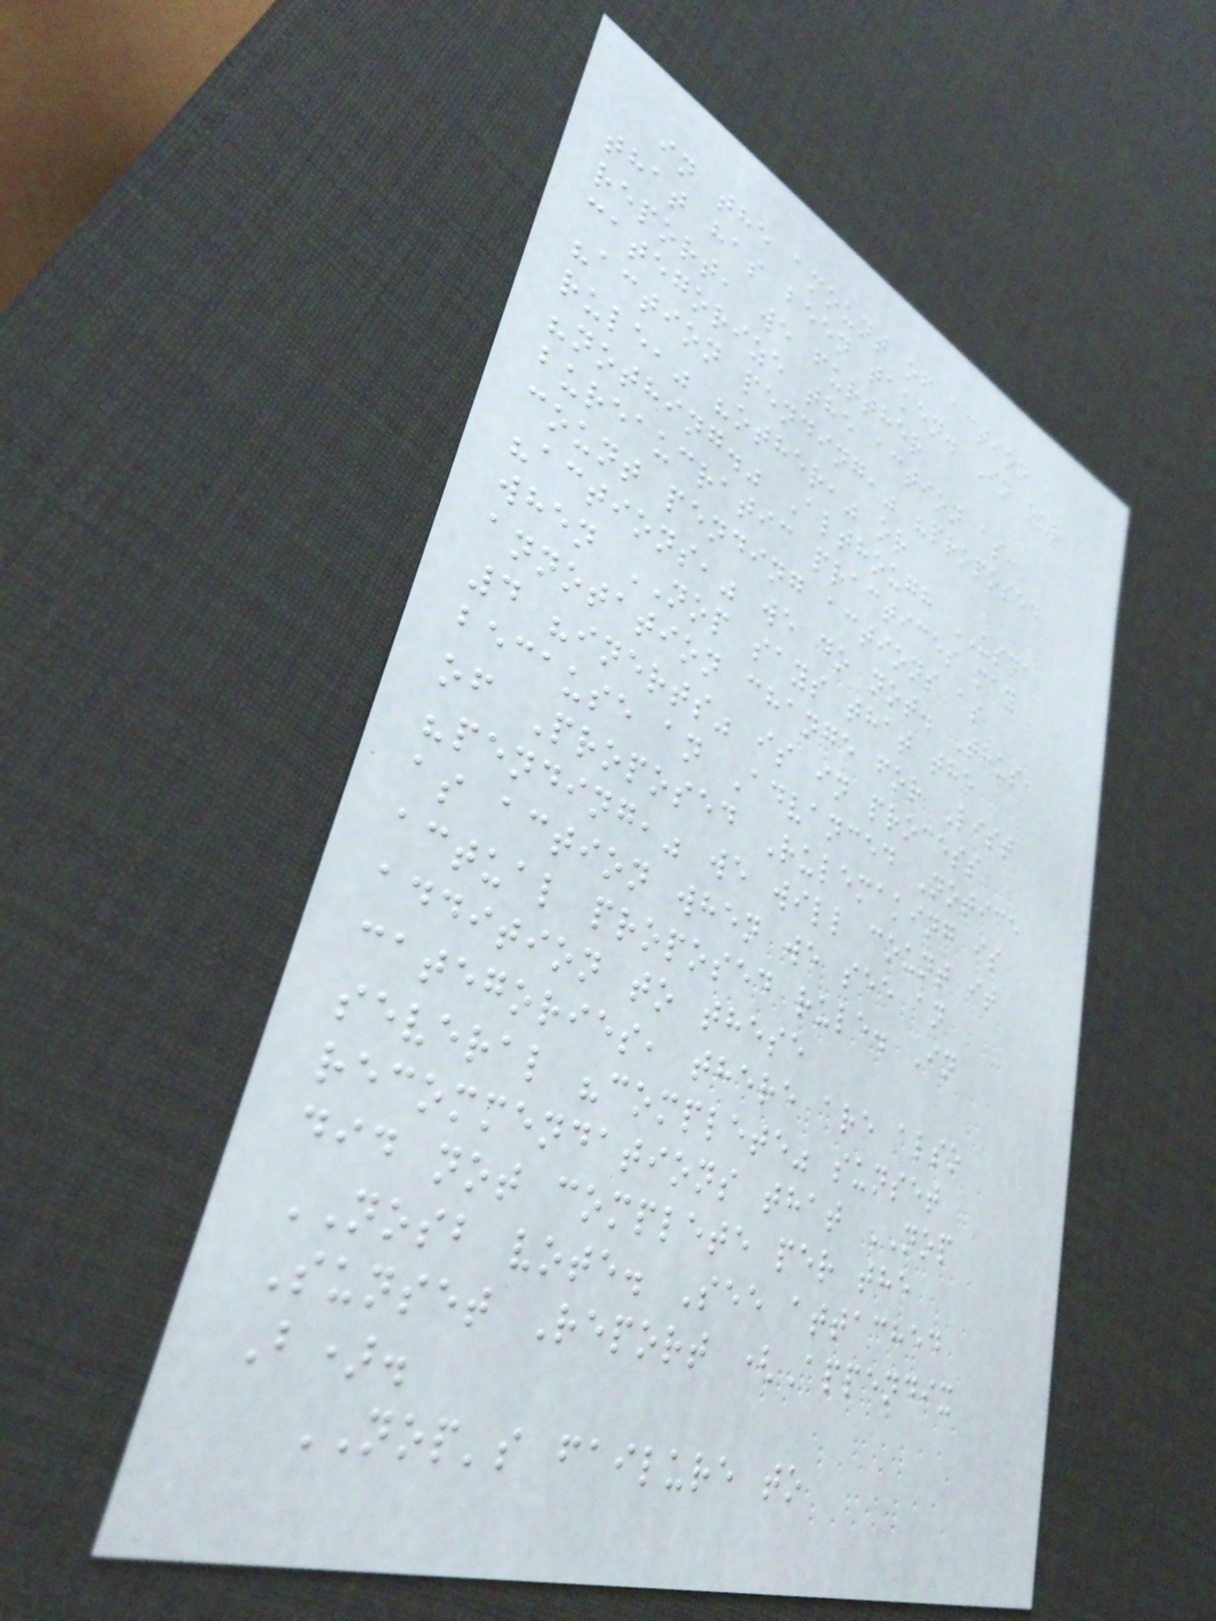in the amount of action
that has been taken. In our
report, we further
categorize the action as:
"action pending," "proposed
rule," "other," or
"nothing." Although USDA
bureaucratic practices may
count pending actions as
"actions," we do not. Thus,
when NOP says that the
annotation change for List
4 "inerts" is in process
because an Advanced Notice
of Proposed Rulemaking is
"pending," we will count it
as action when we see an
actual proposed rule. In
addition to these
categories, there are also
several "complete" sunset
recommendations that NOP
did not complete per the
NOSB vote. See attached
Sunset Report (Appendix
B).
NOP's failure to
